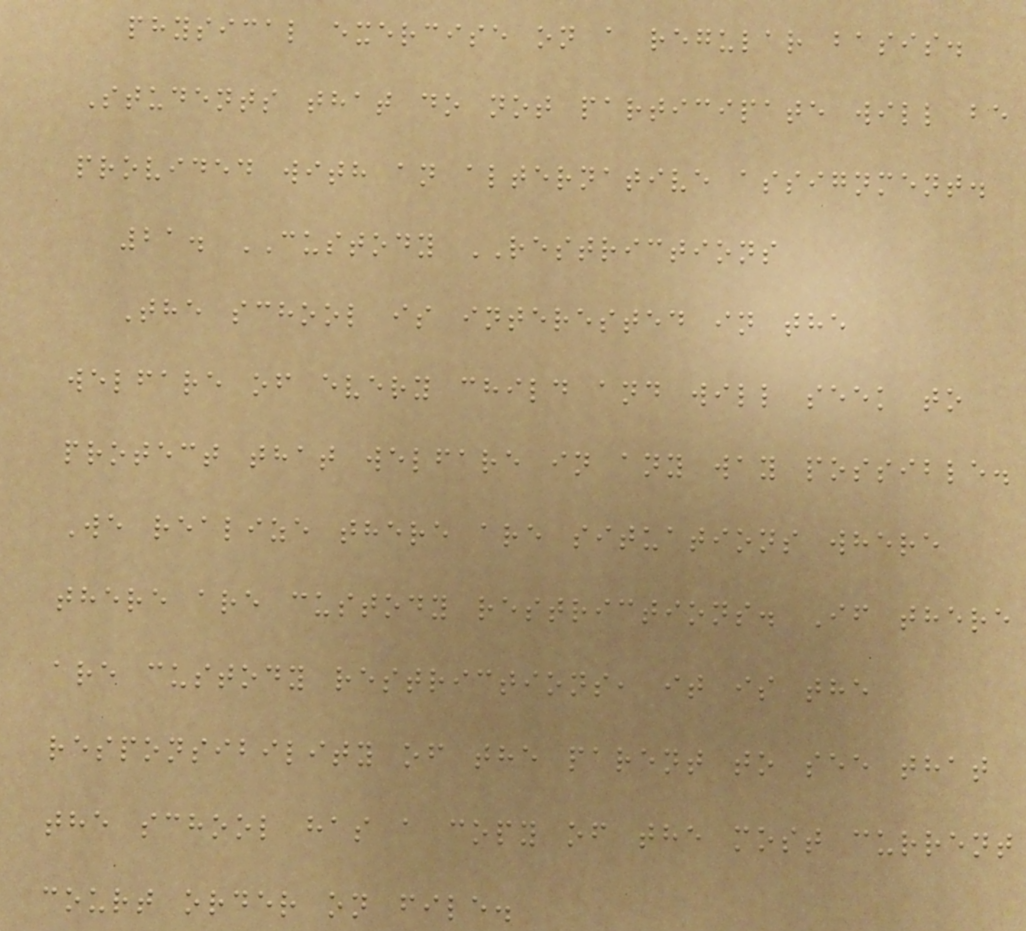physical exercise on a regular basis.
Students that do not participate will be
provided with an alternative assignment.
21. CUSTODY RESTRICTIONS
The school is interested in the
welfare of every child and will seek to
protect that welfare in any way possible.
We realize there are situations where
there are custody restrictions. If there
are custody restrictions, it is the
responsibility of the parent to see that
the school has a copy of the most current
court order on file.
